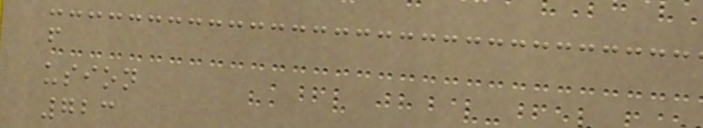f
usion
723
